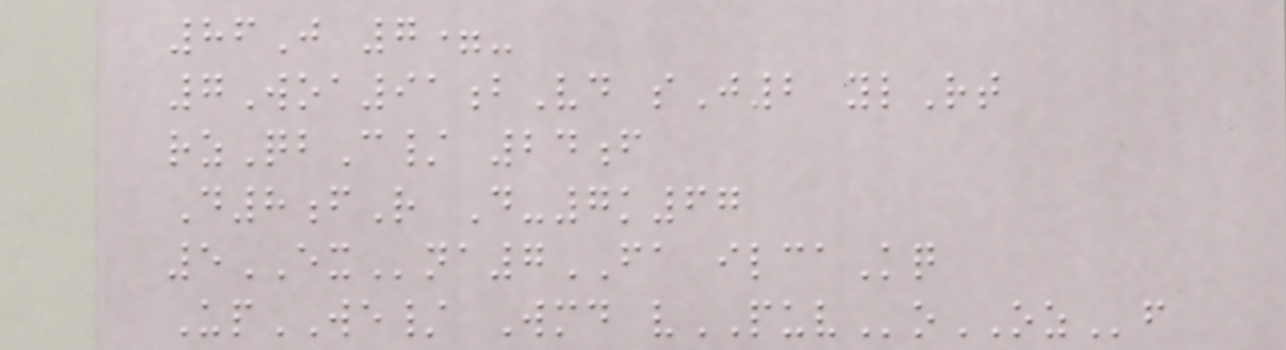86J 7=-
7Woa91bVd sJ2 ylRt
rzQbC/ 24f
D8fR D-7k67
5EXna7FA ilcaKq
UpWE/ Wmd vPUVoOZf
